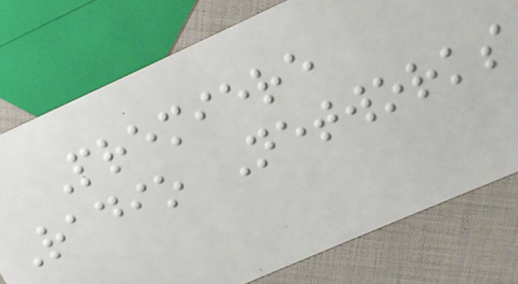Premiere
Radio Networks
